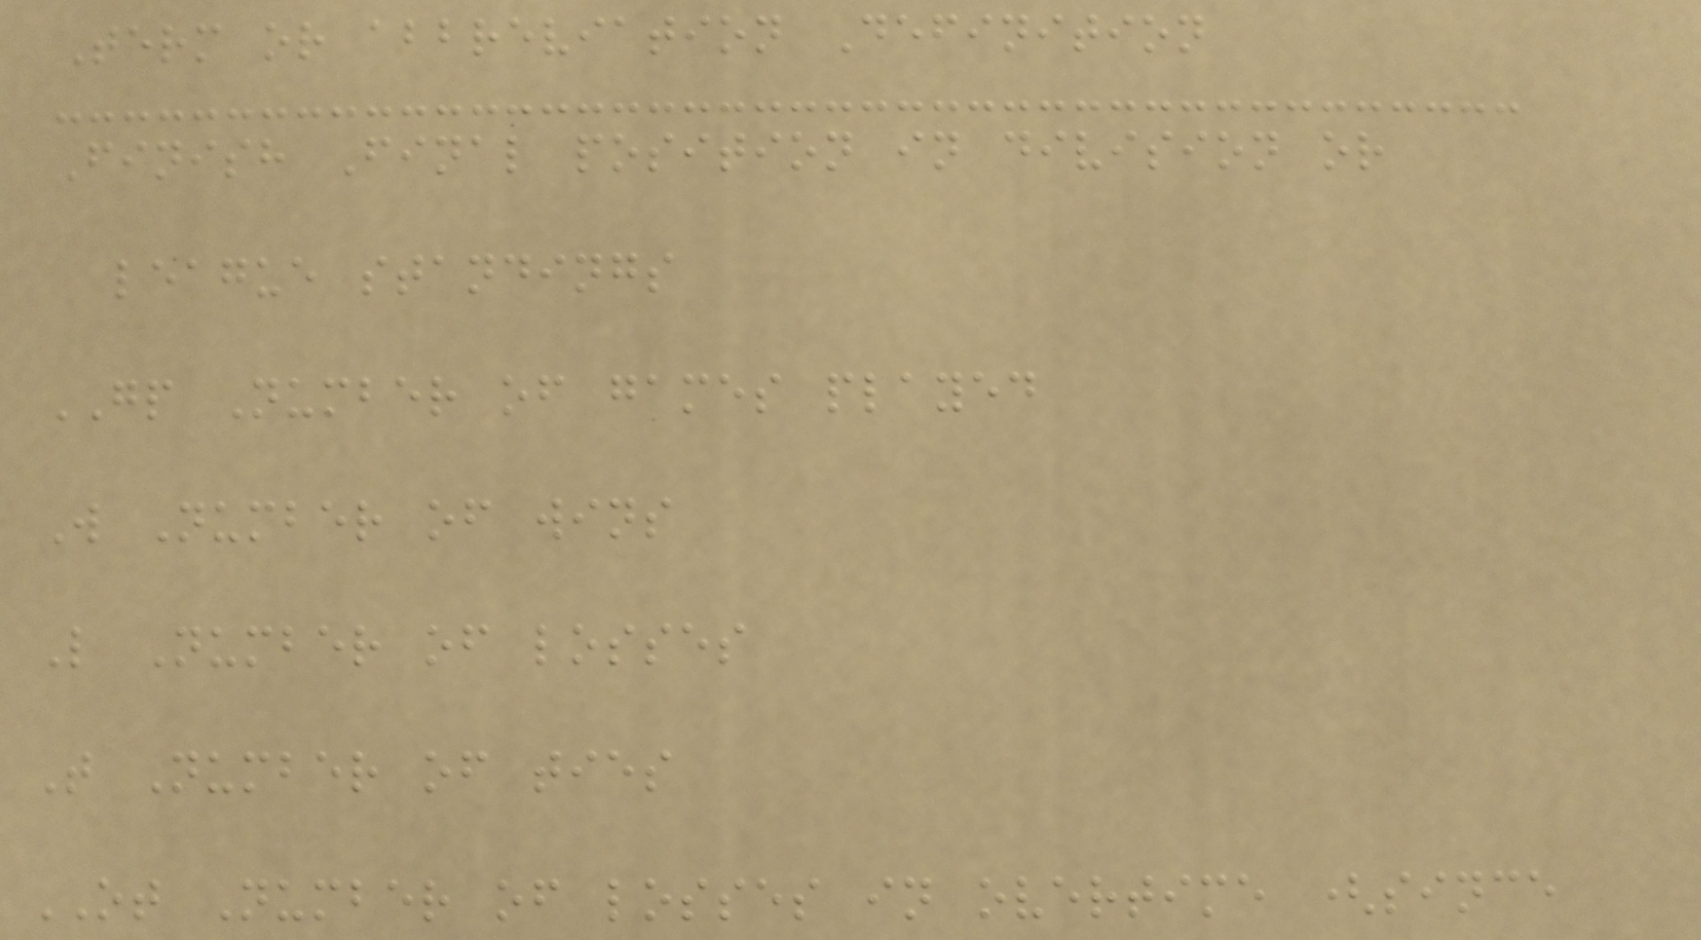Term or abbreviation Definition
Finish Final position in division or
league standings
GP Number of games played
W Number of wins
L Number of losses
T Number of ties
OT Number of losses in overtime (since
